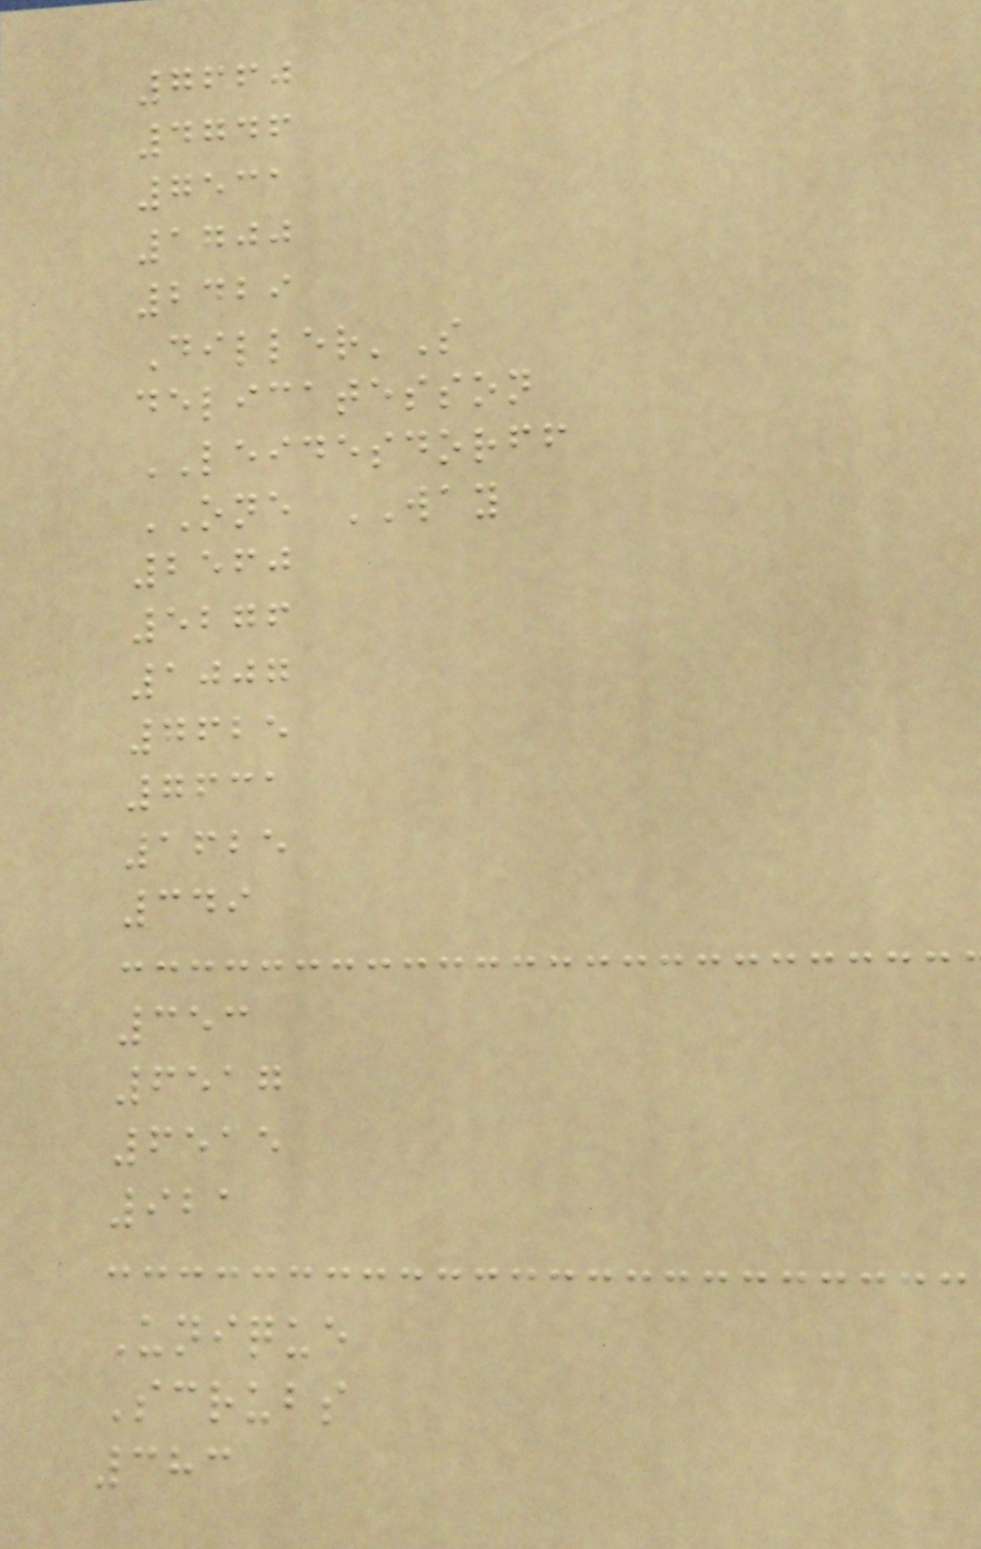7660
4746
7531
1700
2429
Diller'S
delicatesson
LEIDESDORFF
ONE WAY
2560
5276
1007
7625
7631
1625
349
353
6517
6515
921
Unique
Scrubs
383
